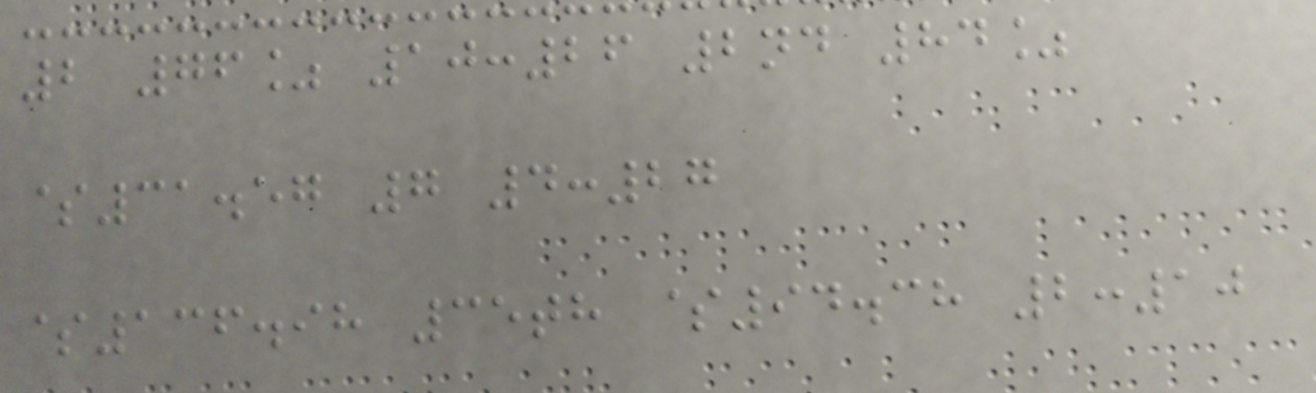2 76% 10:26 2nd 84%
$31.57 7 4:27
$136.98 35th $94.38 2:10
